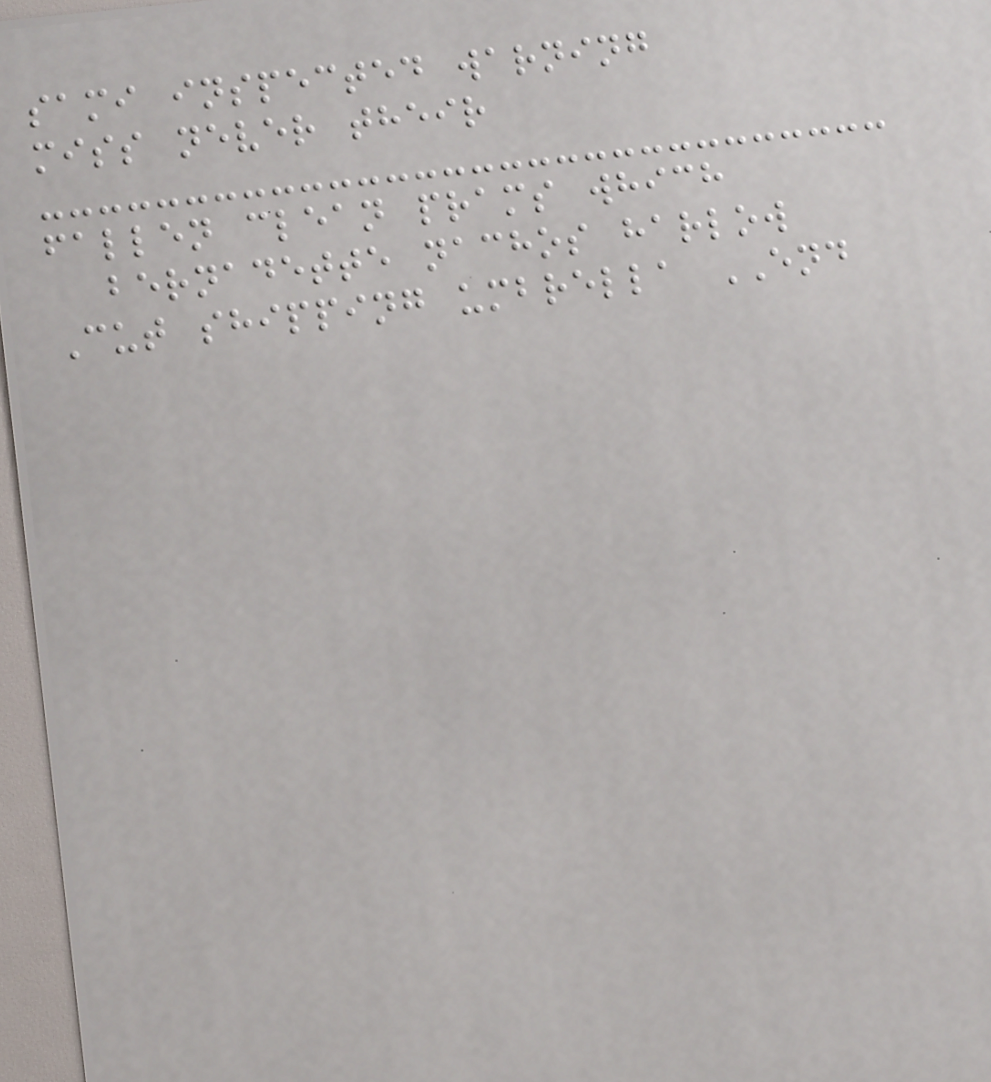sami inspected warning
miss never their
fallen clean prams which
bernadette nachos harlow
Cut shipping umbrella END
